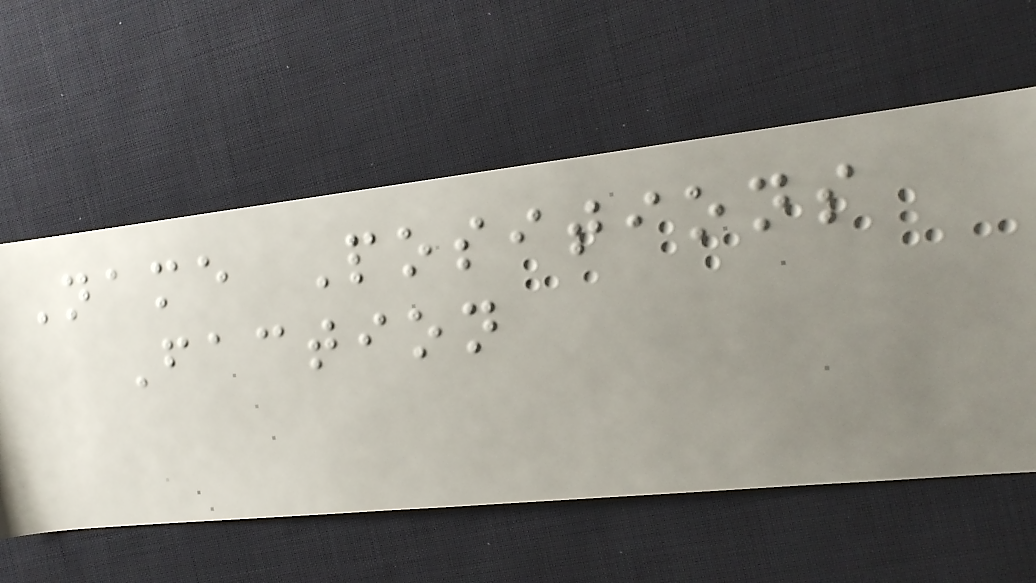Name Positions
Faction
